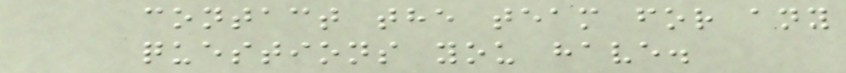contact the team for any
questions you have.
